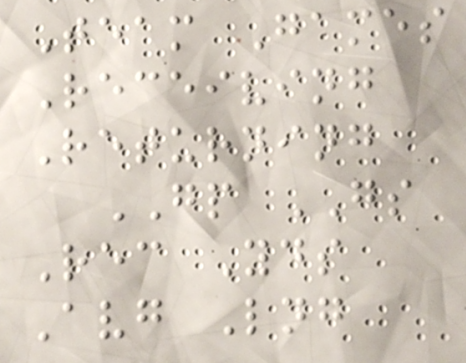Team Games
Receiving
Returning
GP GS
Rec Yds
Avg Lng
